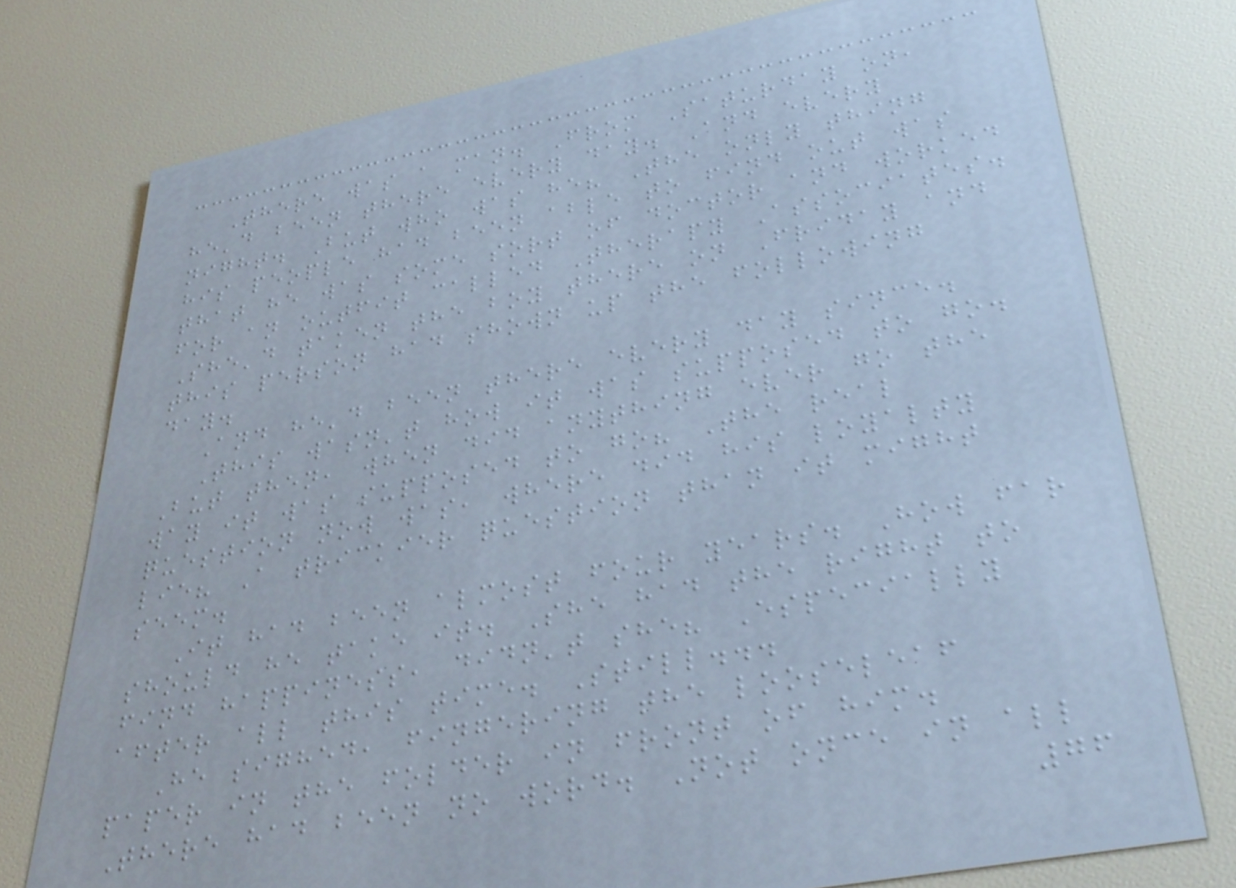There was a man. From Saturday on,
he'd been there every day. And every
night. But who was he? The only thing
his people had been able to find out was
that he was some sort of doctor and worked
for an outfit called Therapy Associates.
She'd taken the boy there on Friday and
this person had shown up the following
day.
And he'd been there every day since.
This wasn't how it was supposed to go.
But then, when did anything ever go the
way it was supposed to go? The real
question now was, where did his loyalty
lie? A trickier question than it might
seem.
It had been almost four years. How far
should he take it. She had the right to
find happiness, didn't she? Especially
after all this time. Still...
He sighed, fingering the looseleaf
paper in the folder in front of him.
There had been no word. Not once in all
76
